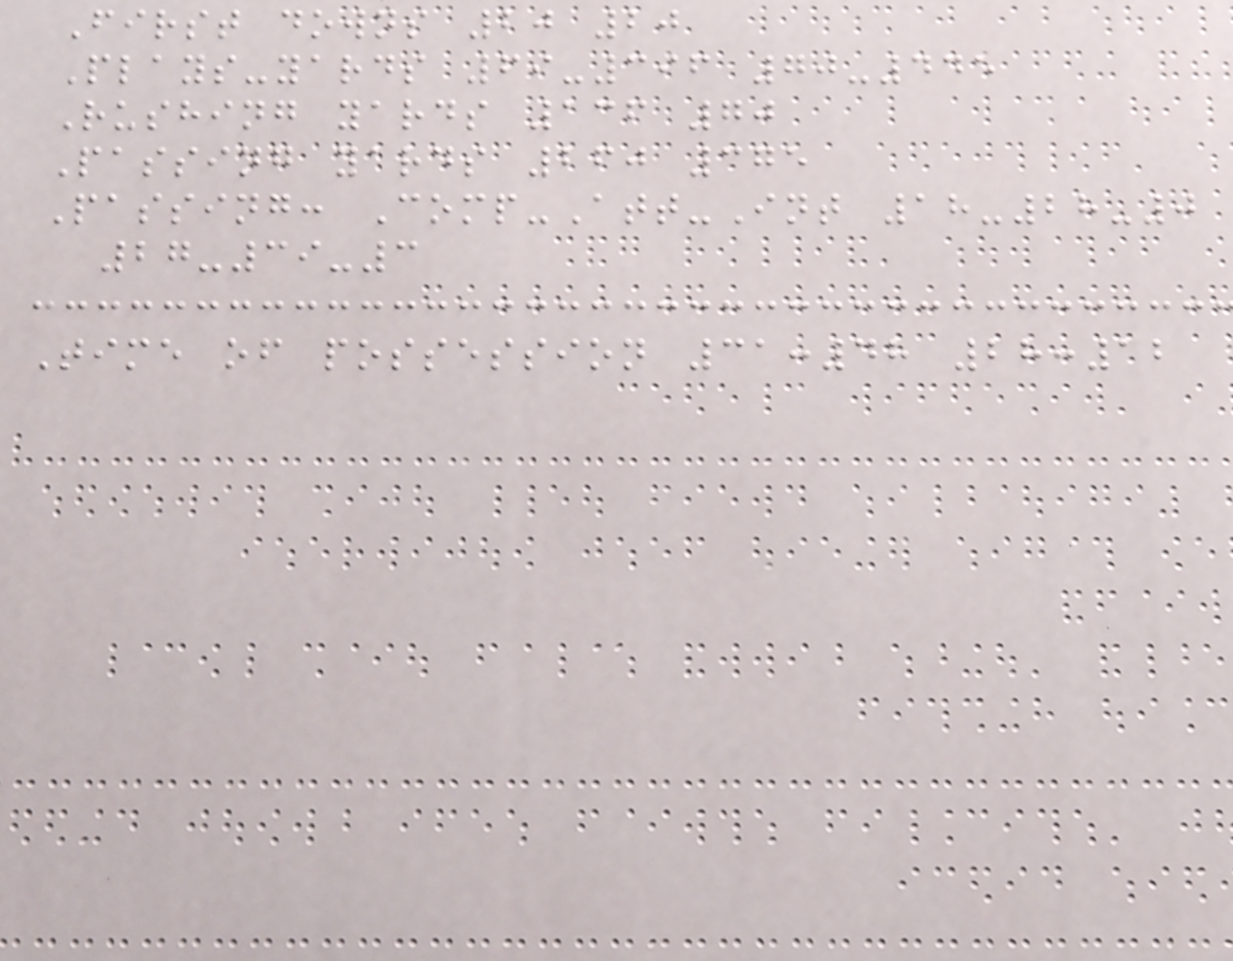First downs 20 20
Plays-yards 69-396 70-445
Rushing yards 136 70
Passing yards 260 375
Passing: Comp-Att-Int 18-28-0
27-39-3
Time of possession 31:48 28:12
